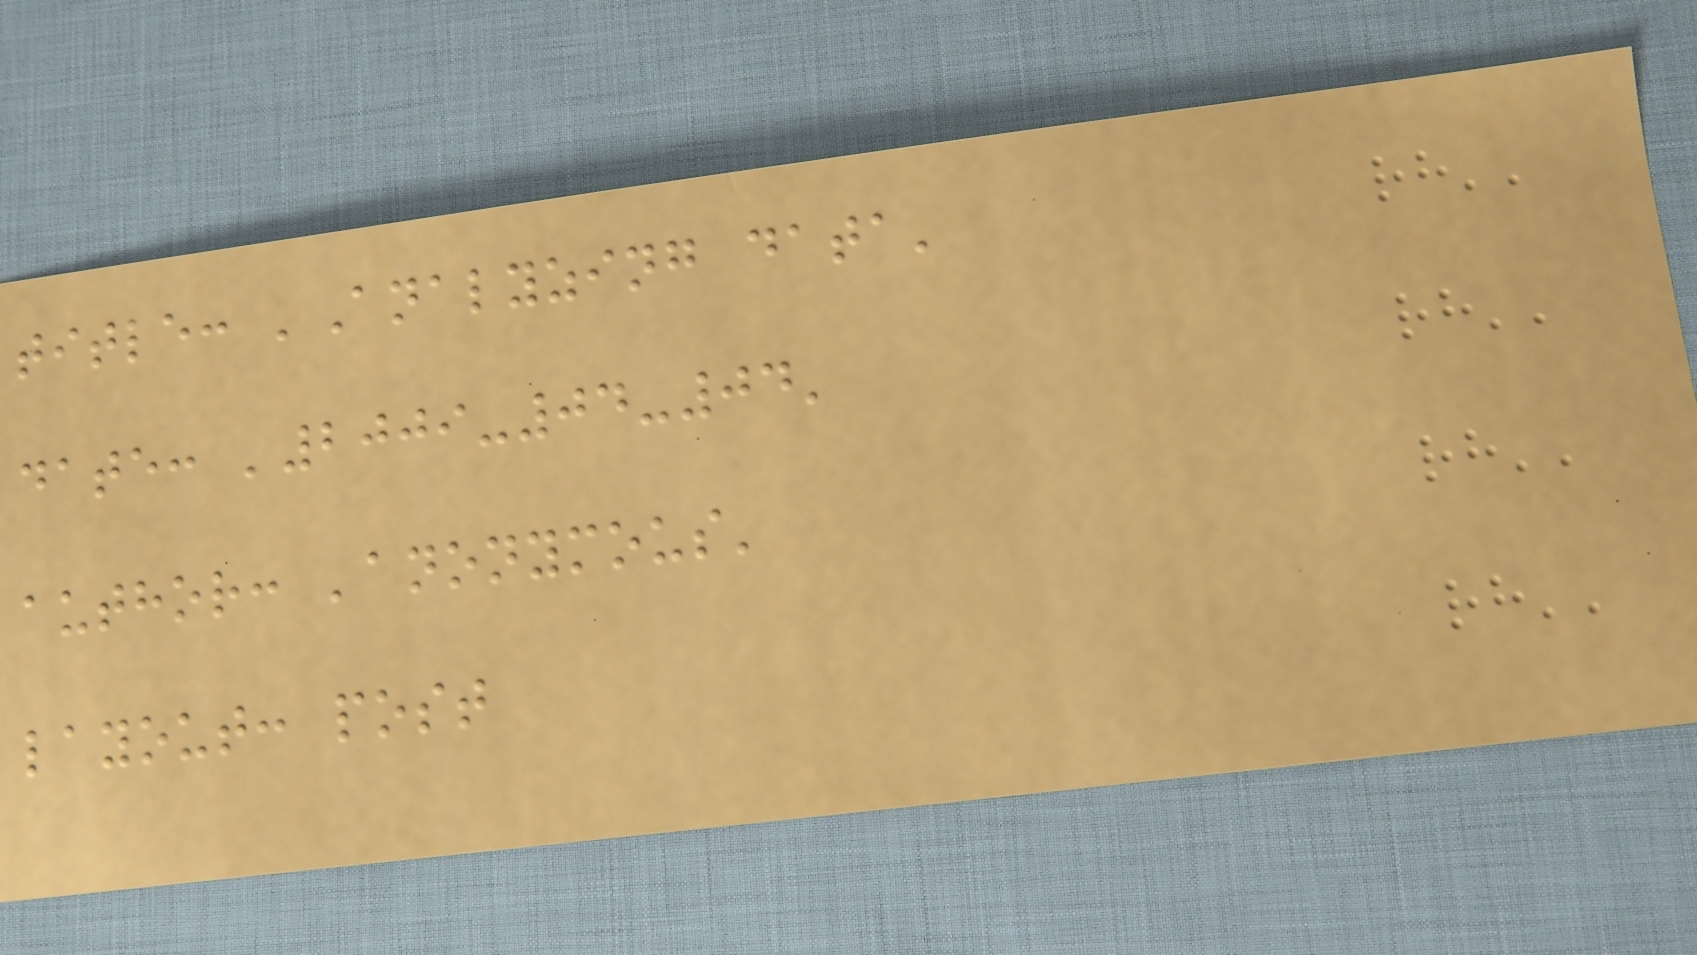title: 'Analyzing data'
date: '2009-04-04'
author: 'anonymous'
layout: post
